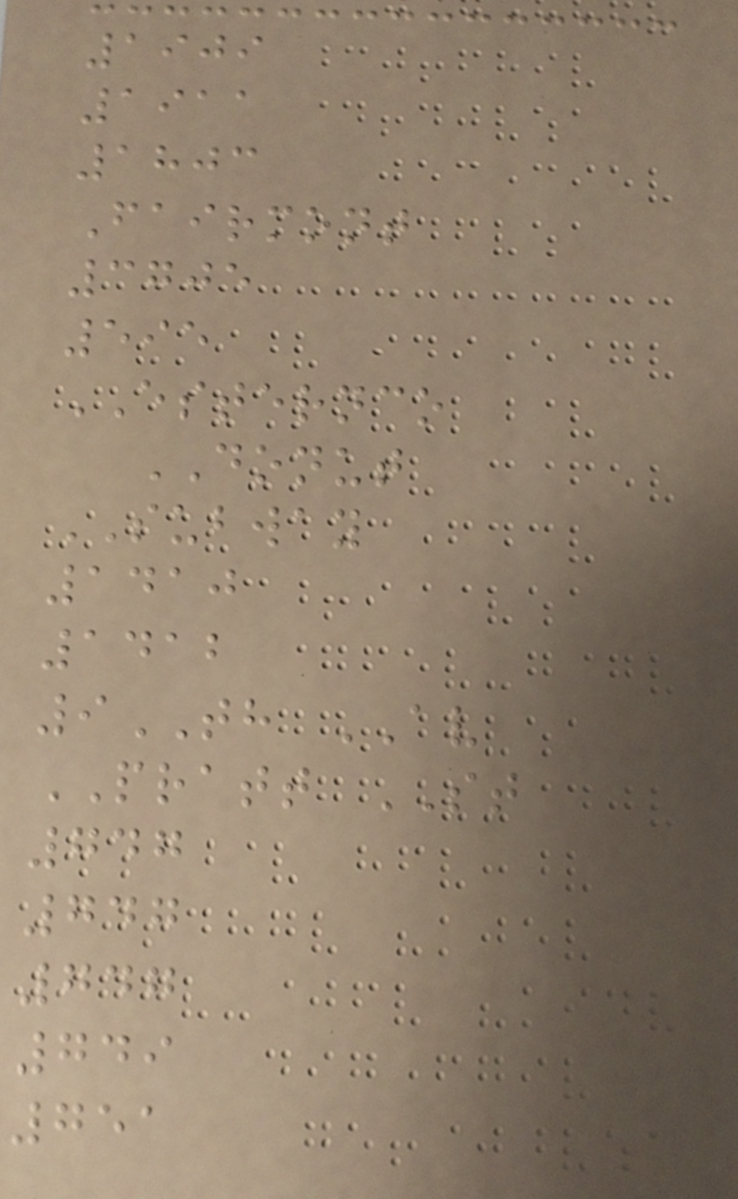1909
1911
1803
Fairmont
3705
595
ESTERNCO
DONUT
SUBWAY
1410
1412
9TH AV
PRATT ST
747
747
747
749
751
